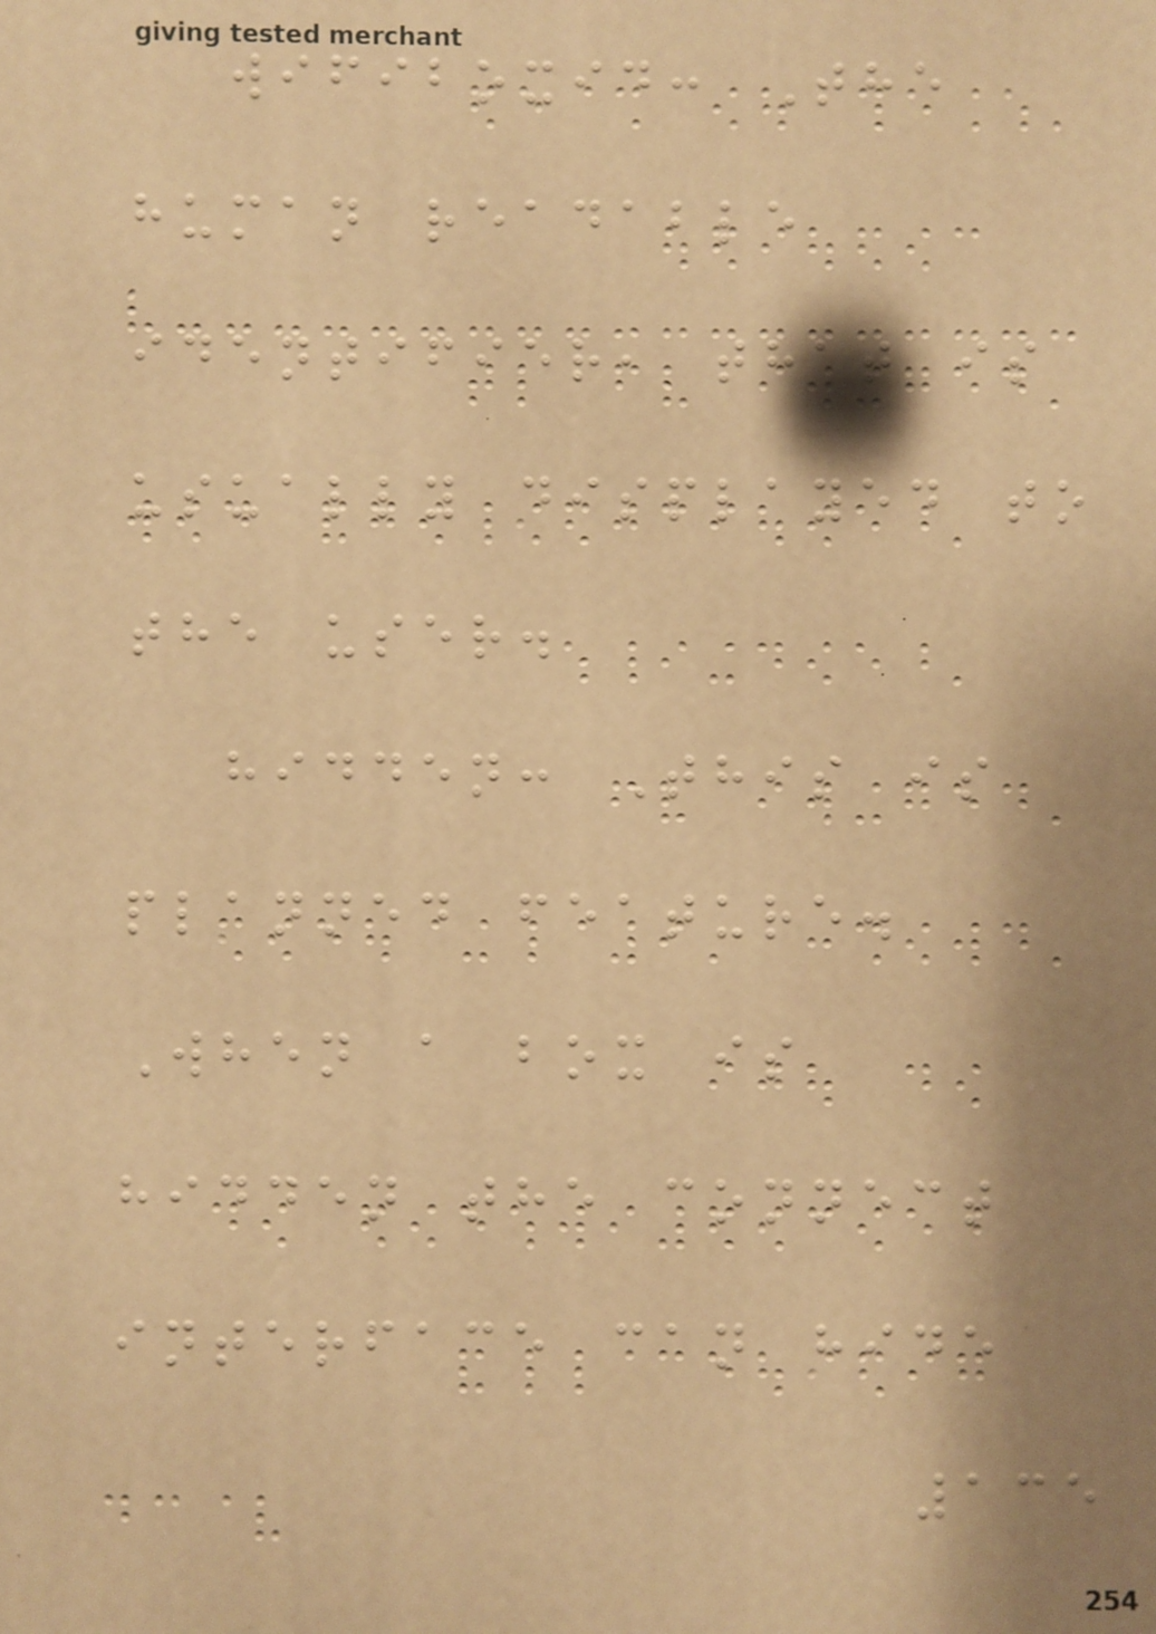wifiboxid: The
human readable
identifier, that is
usually displayed to
the user.
hidden: This is
planned feature.
When a box is
hidden the connect
interface can hide
135
